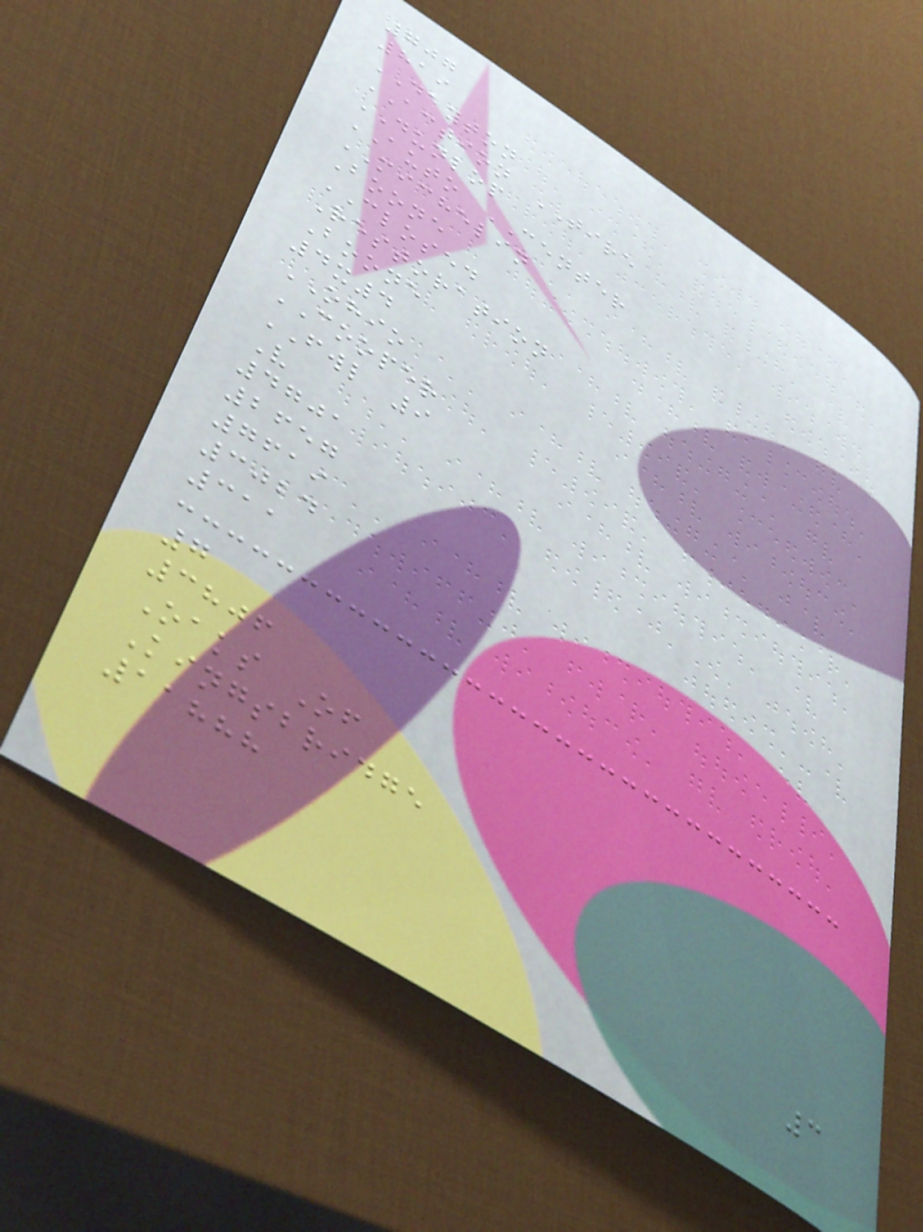707
819
DAYTON
ACTION TIRE
DUNLOP
AUTO CENTER
MICHELIN
Boone
CLOSED
Restoration
Boone
4x4
OHIO
COOPER
FWL 9
V
4701
2657
7619
3024
311
7
3806
Oaks Of
Kingsbridge
11888
3
